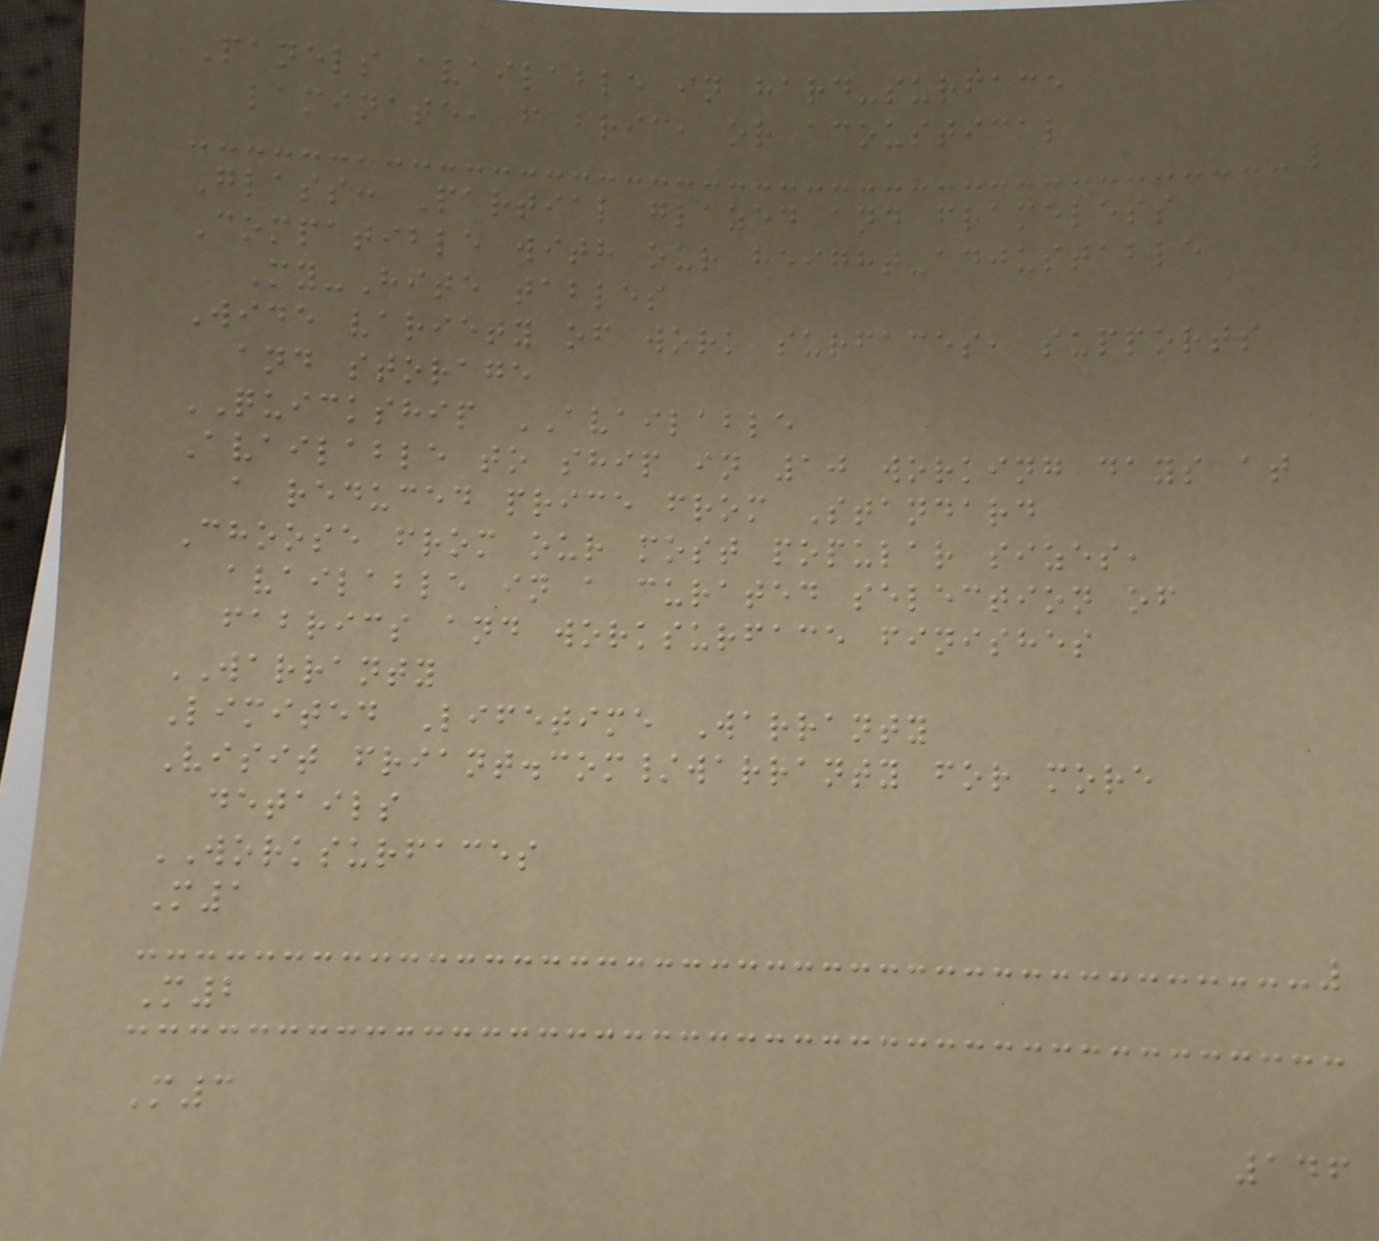Panels available in hard-surface
laminate, fabric, or acoustical
Glass: Partial glazed and frameless
Compatible with our height-adjustable
My-Hite tables
Wide variety of work surfaces, supports
and storage
QUICKSHIP AVAILABLE
Available to ship in 10 working days at
a reduced price from Standard
Choose from our most popular sizes,
available in a curated selection of
fabrics and worksurface finishes
WARRANTY
Limited Lifetime Warranty
Visit friant.com/warranty for more
details
WORKSURFACES
M1
M2
M3
146
